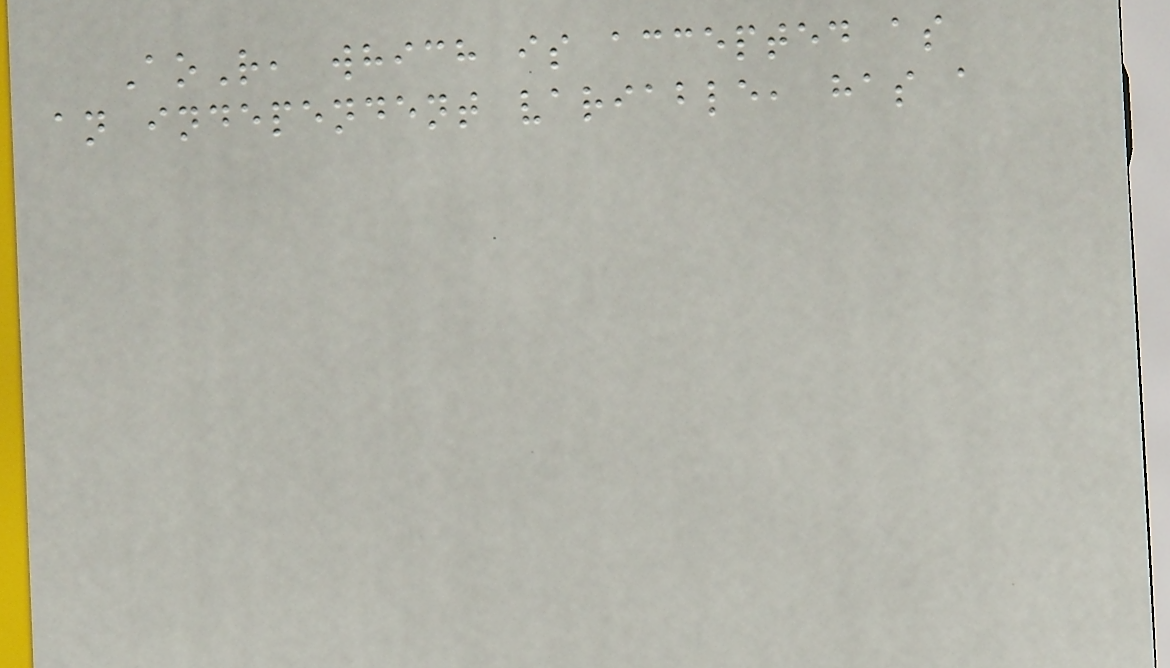AoR, which is accepted as
an independent variable, has a
